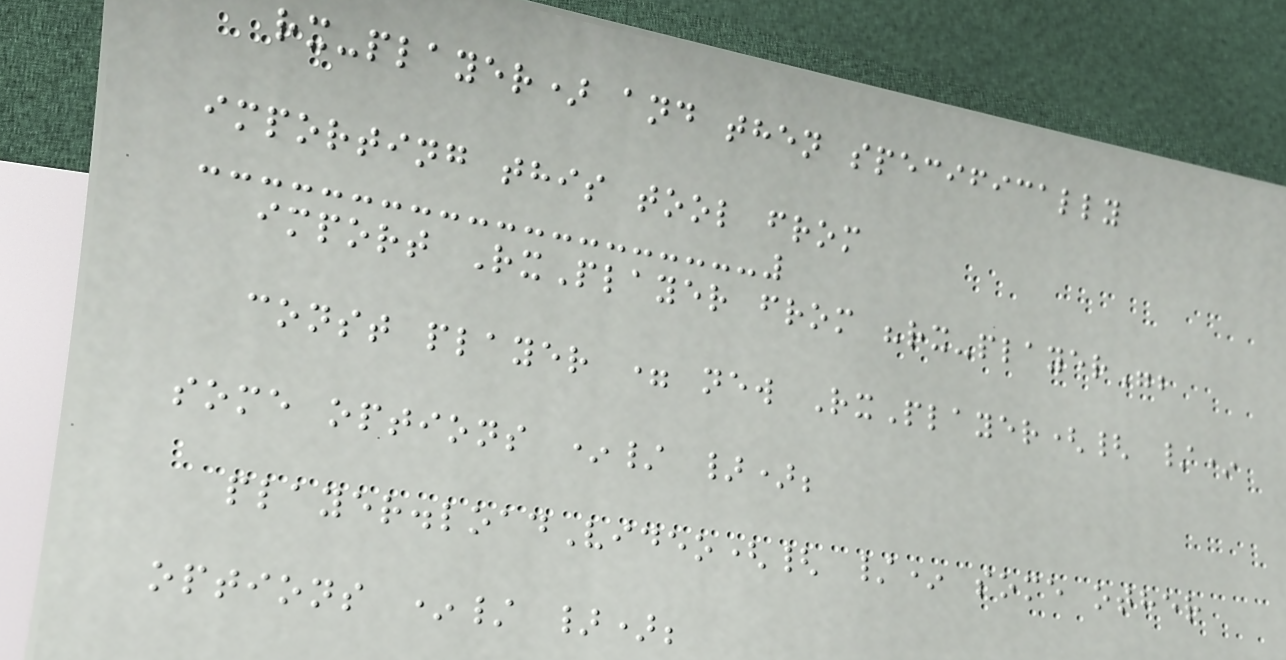rx-player) and then specifically
importing this tool from
import RxPlayer from "rx-player";
const player = new RxPlayer({ /*
some options */ });
player.loadVideo({ /* some other
options */ });
